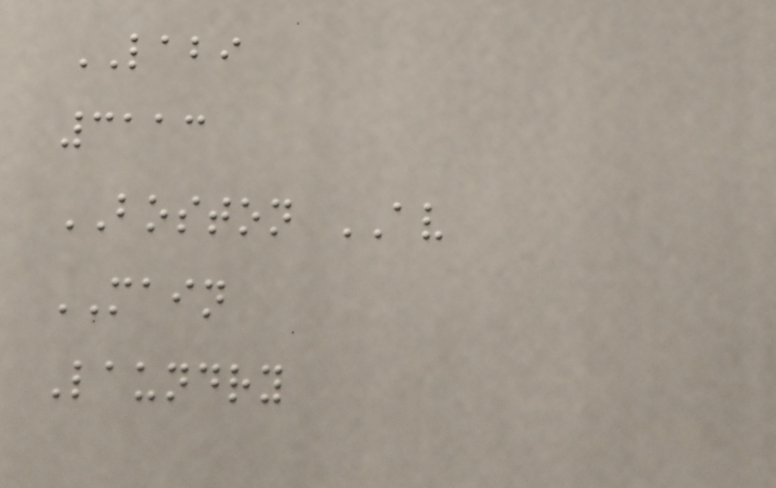LABI
3113
BOSTON AV
MAIN
Laundry
